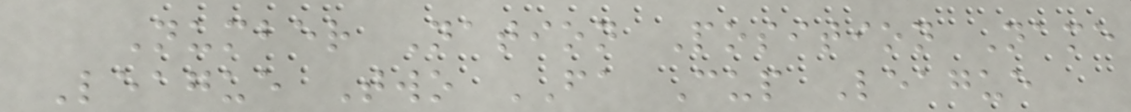Number Nation Position Name
League Two FA Cup League
